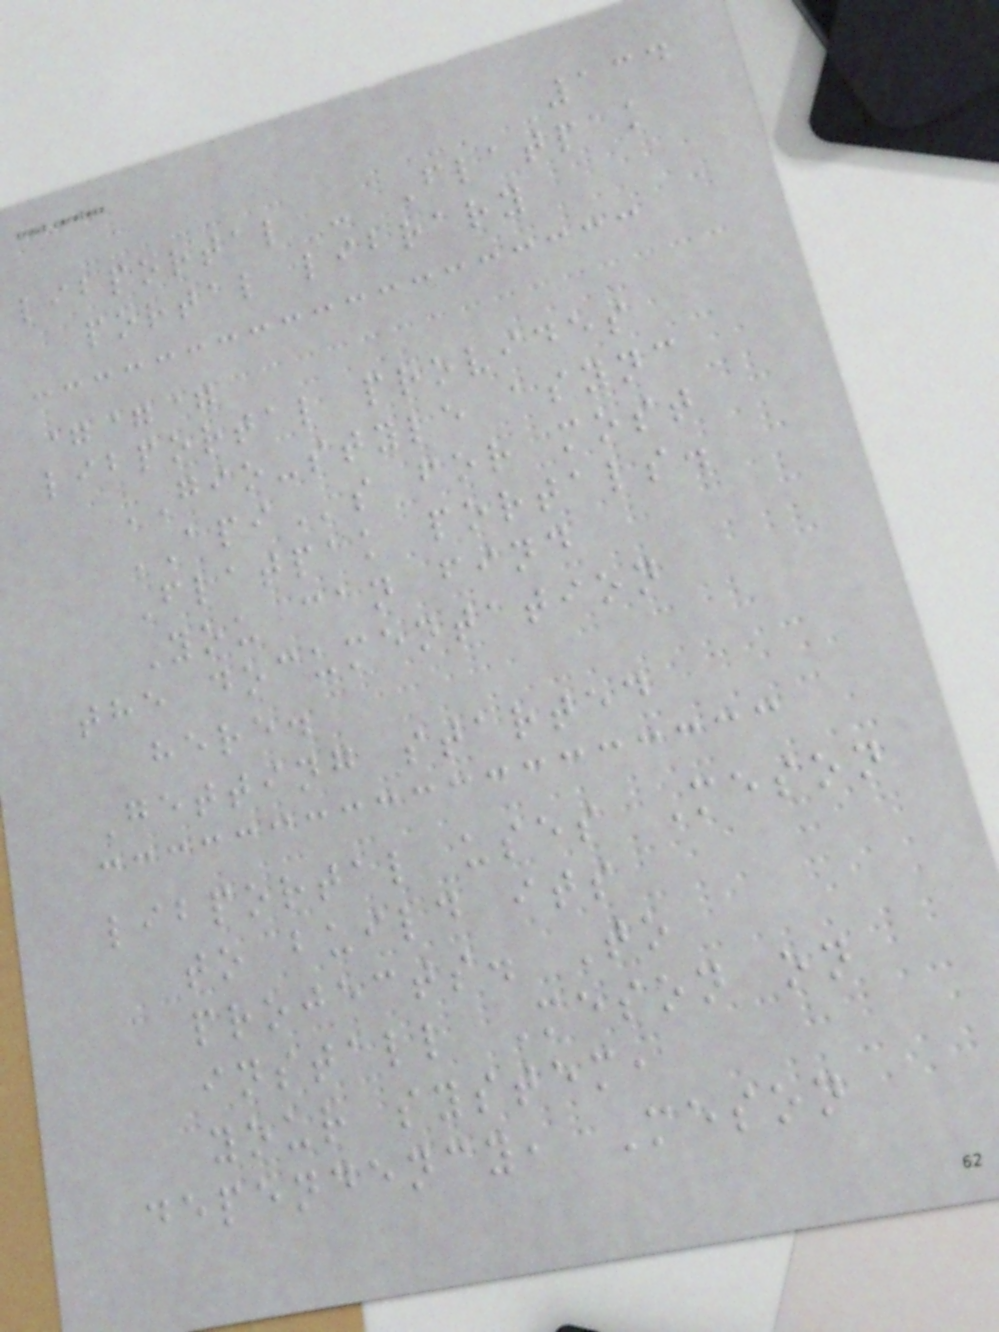134
libportal - Flatpak
portal library
===
libportal provides
GIO-style async
APIs for most
Flatpak portals.
You can find
the documentation
here.
Getting started
libportal uses Meson
to build its
projects. To
install Meson on
your system,
dependency, Meson
